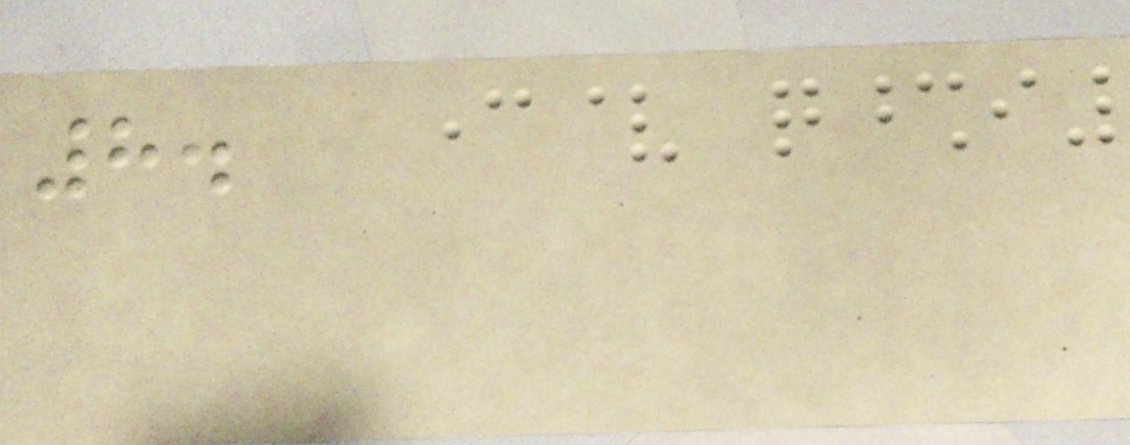8.
